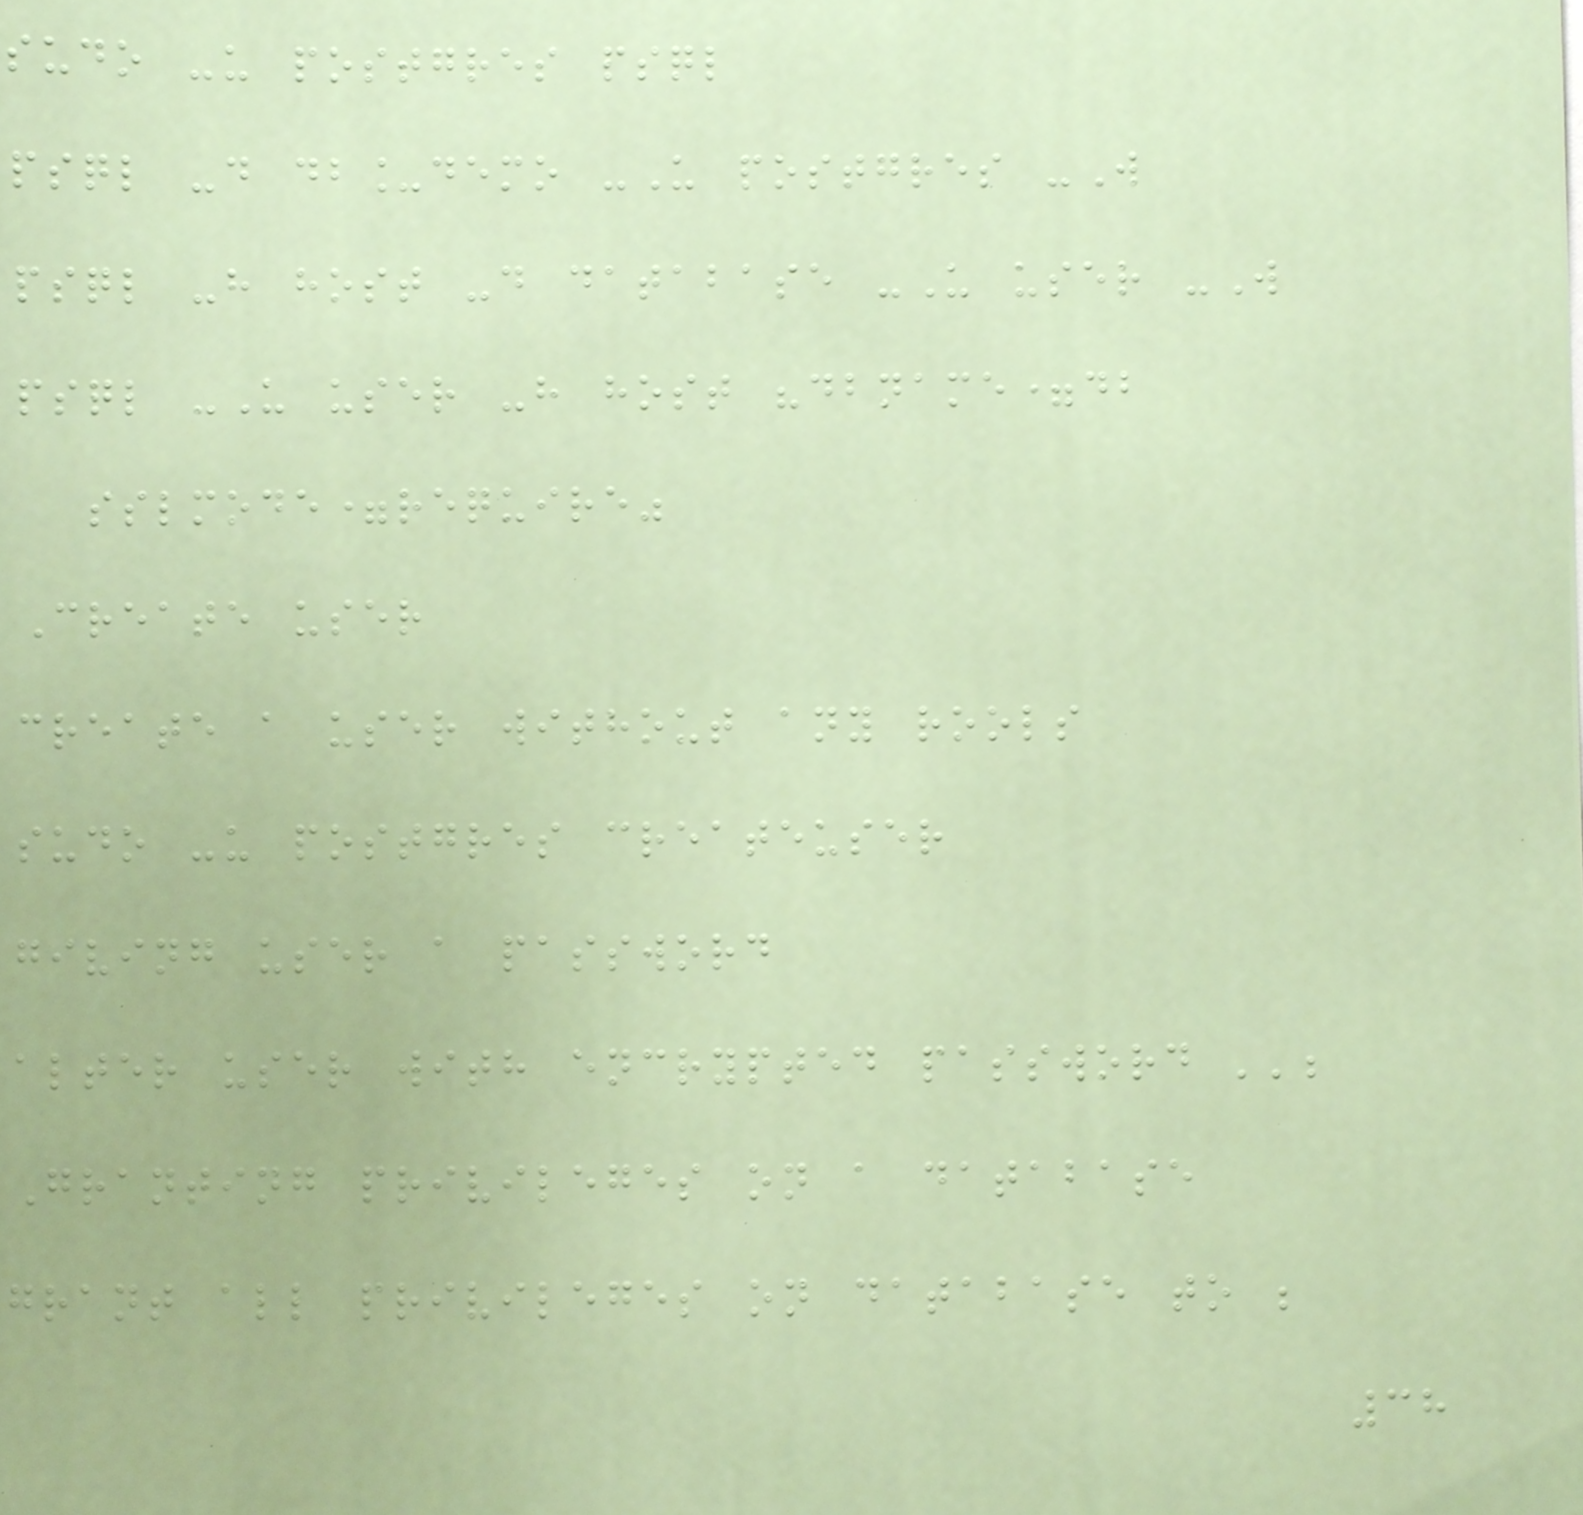sudo -u postgres psql
psql -d db_demo -U postgres -W
psql -h host -d database -U user -W
psql -U user -h host "dbname=db
sslmode=require"
Create user
create a user without any rools
sudo -u postgres createuser
giving user a password
alter user with encrypted password '';
Granting privileges on a database
grant all privileges on database to ;
38
